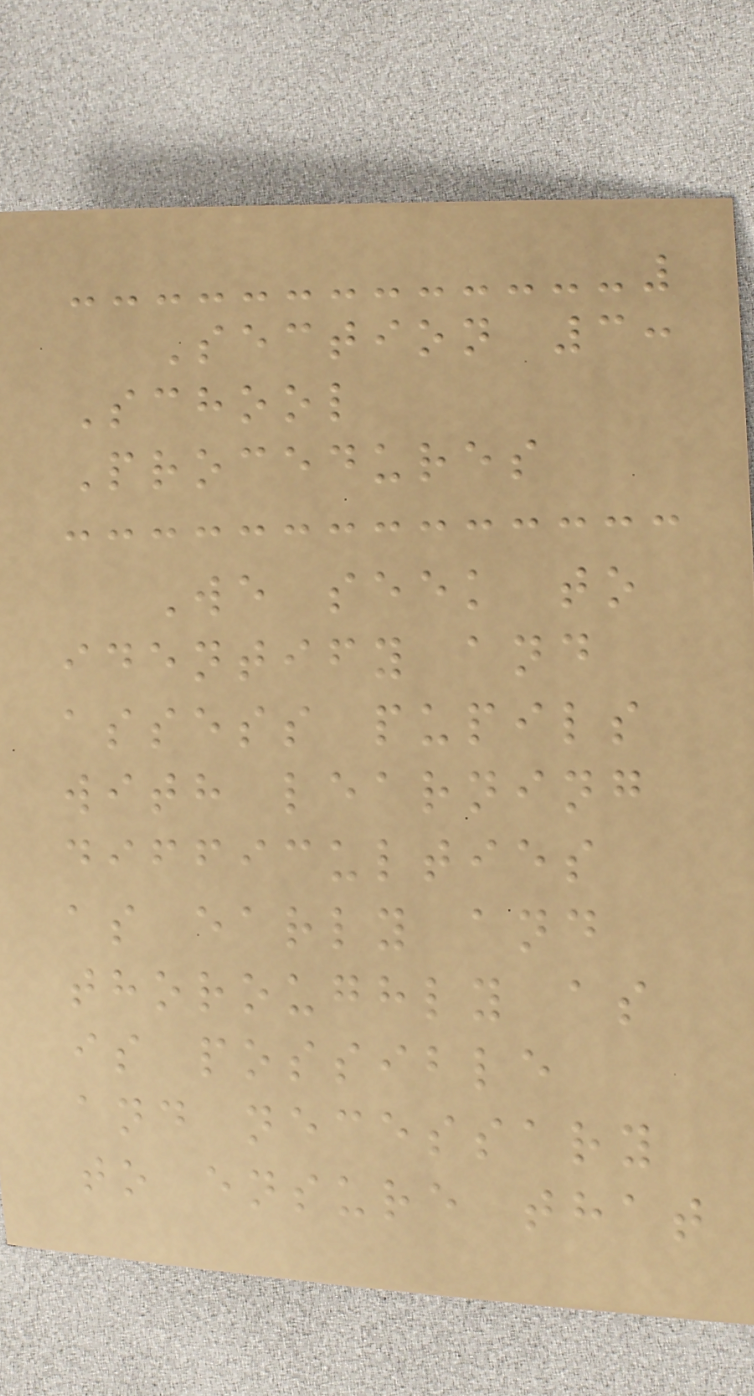Section 3:
School
Procedures
We seek to
identify and
assess pupils
with learning
difficulties
as early and
thoroughly as
is possible
and necessary
to ensure that
